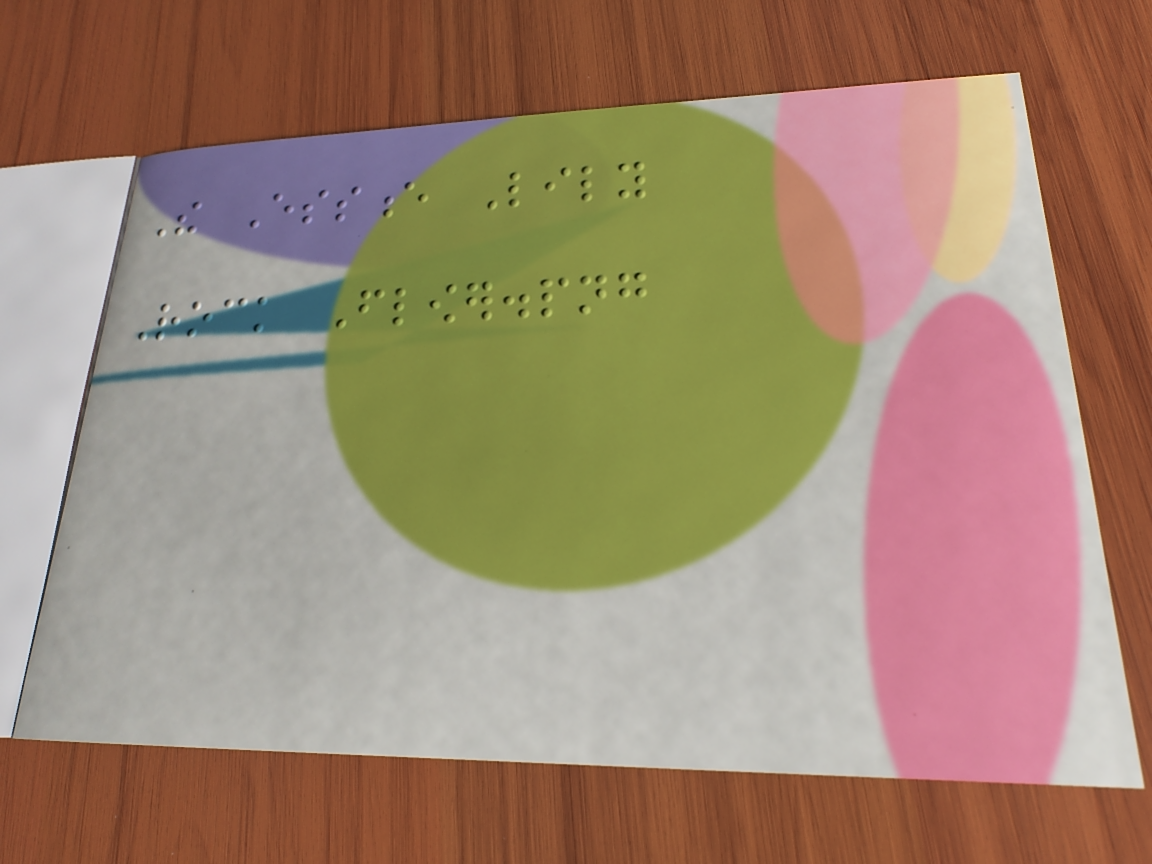The Essence Lily
Rock Flower.png
